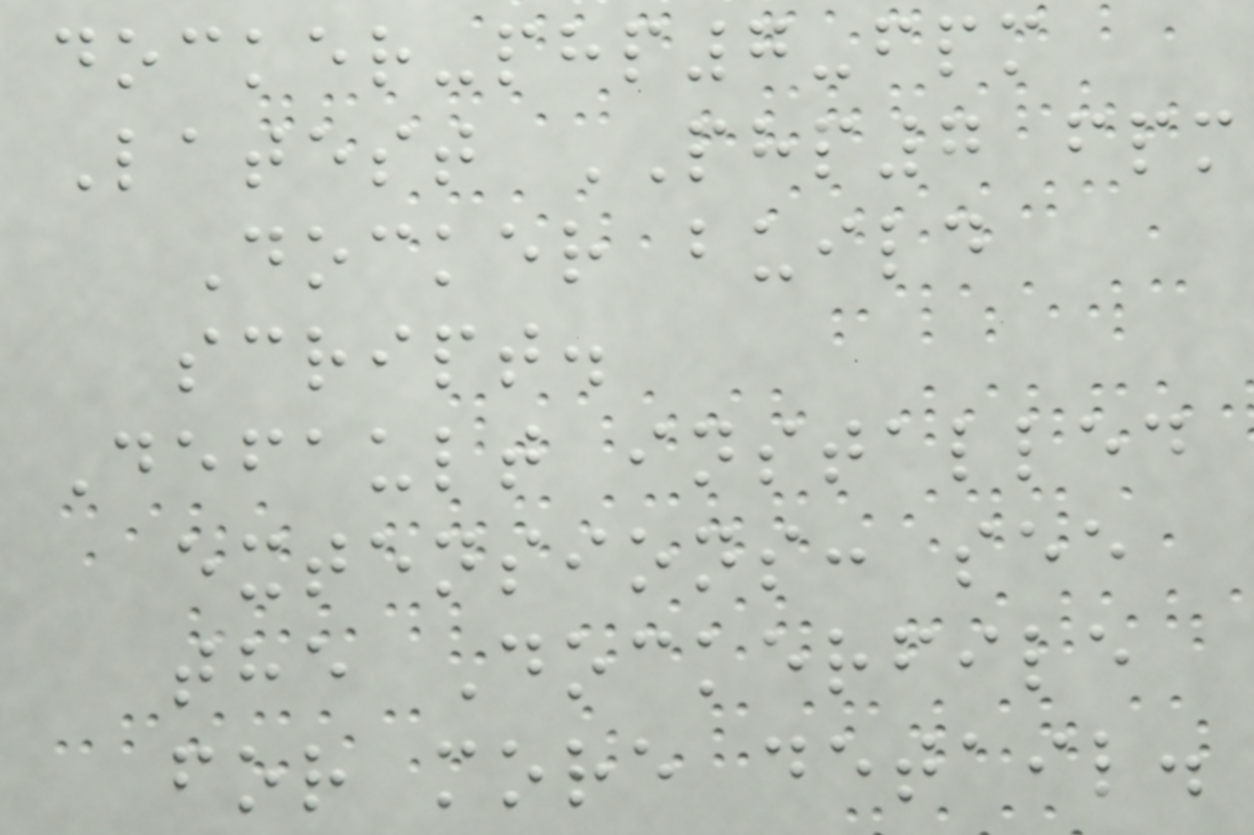docker-php7-fpm
Latest PHP7 fpm
Docker build
script.
Default installed
extensions: see
the Dockerfile
for more detail.
